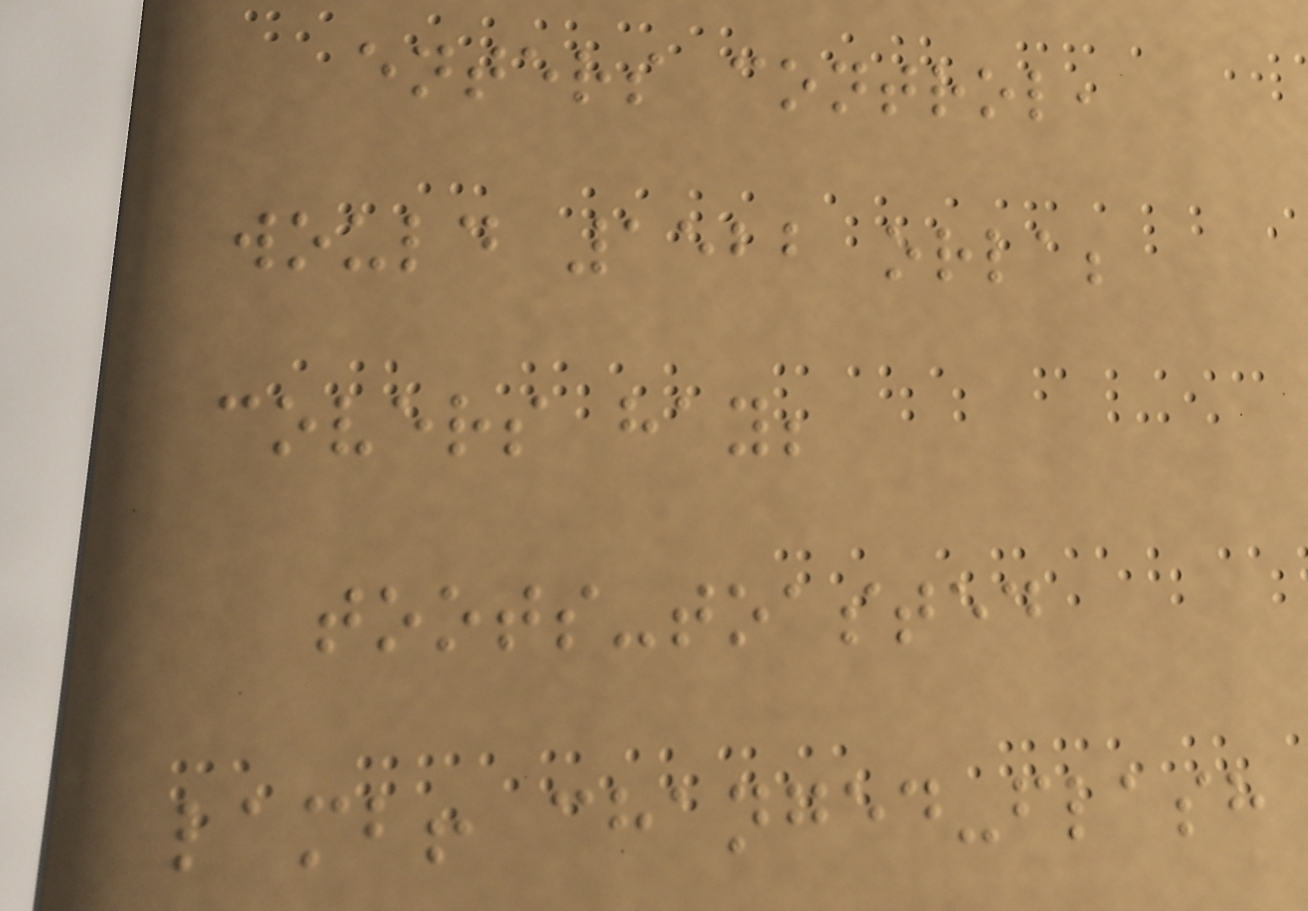enters control,
would 1522 orla;
covers hay;
toots-toasted
lamb! changed-flash
